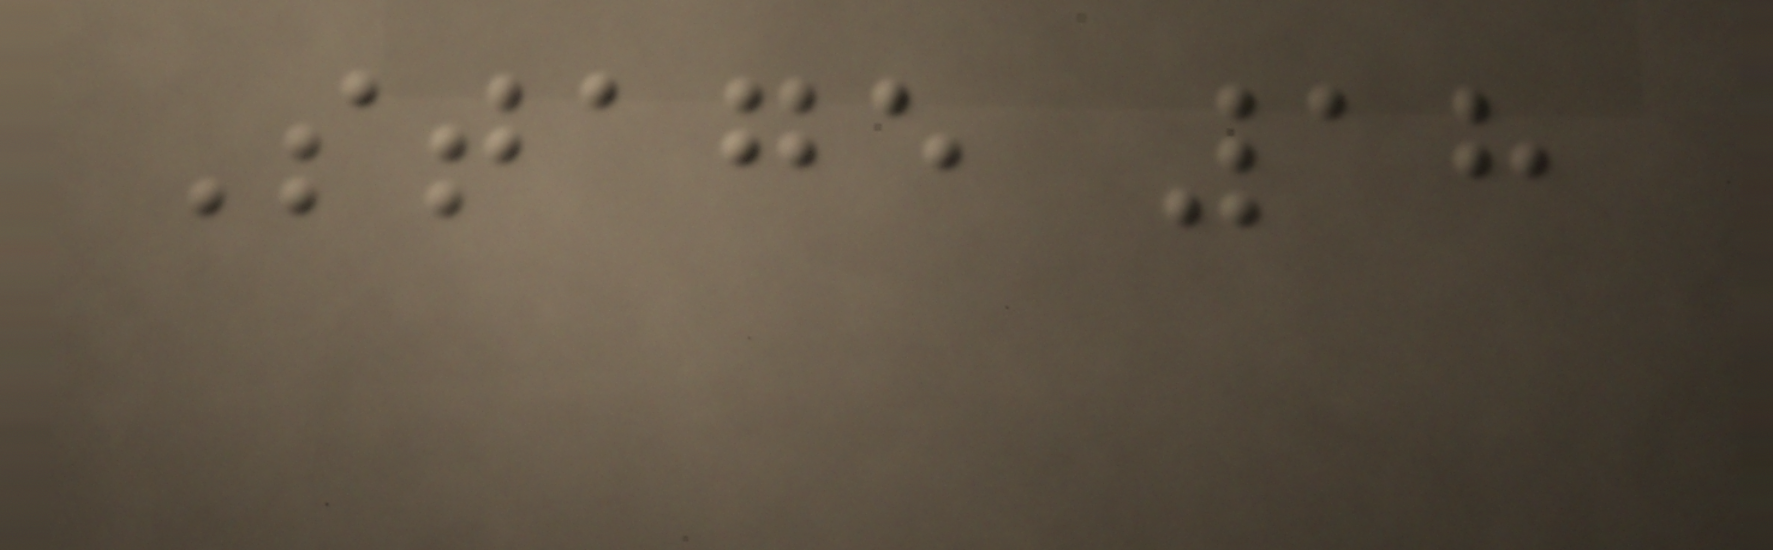Stage 18
